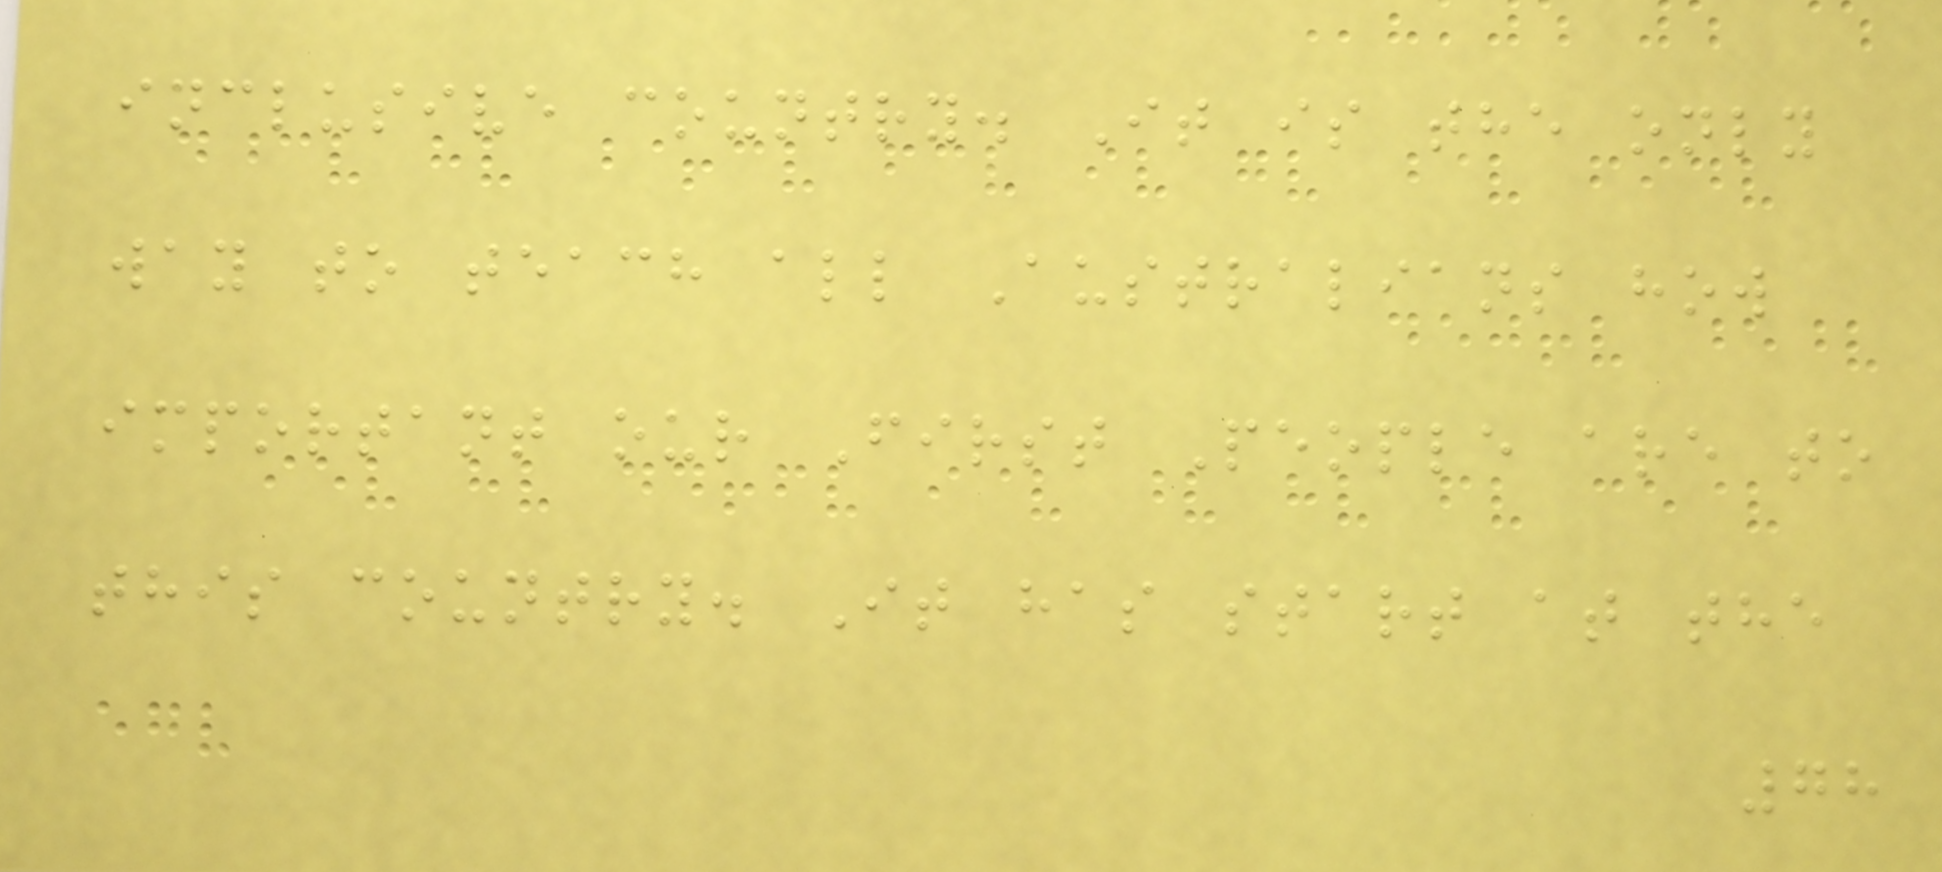inclusive country. It is the only
way to teach all Australians how
important our First People are to
this country. It has start at the
78
